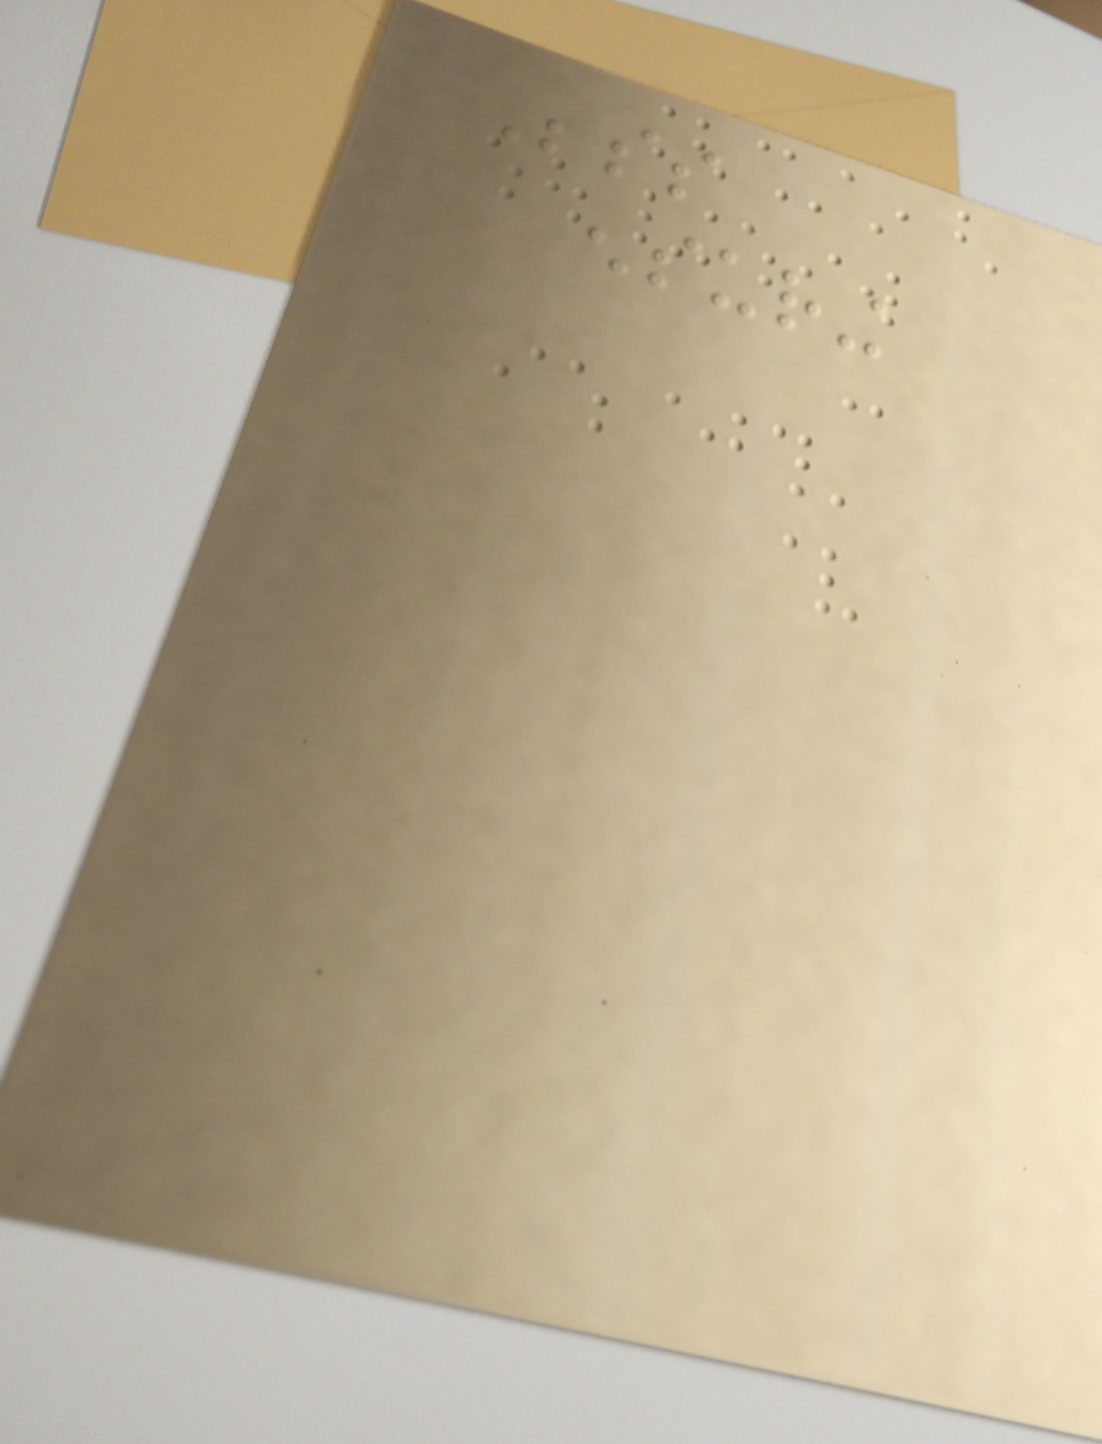Besides
ensuring
